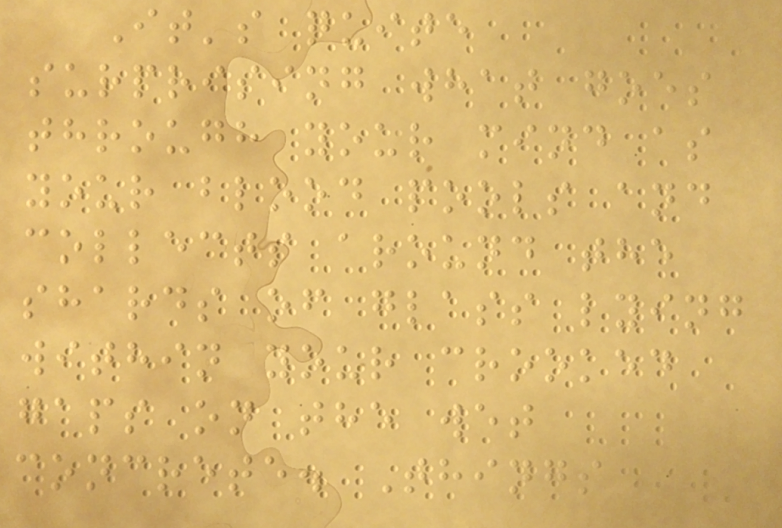It's quite
surprising what goes
through your mind as
your blood pools and
collects around the
shards of glass lying
within your crooked
gaps on the wet
concrete. Things
